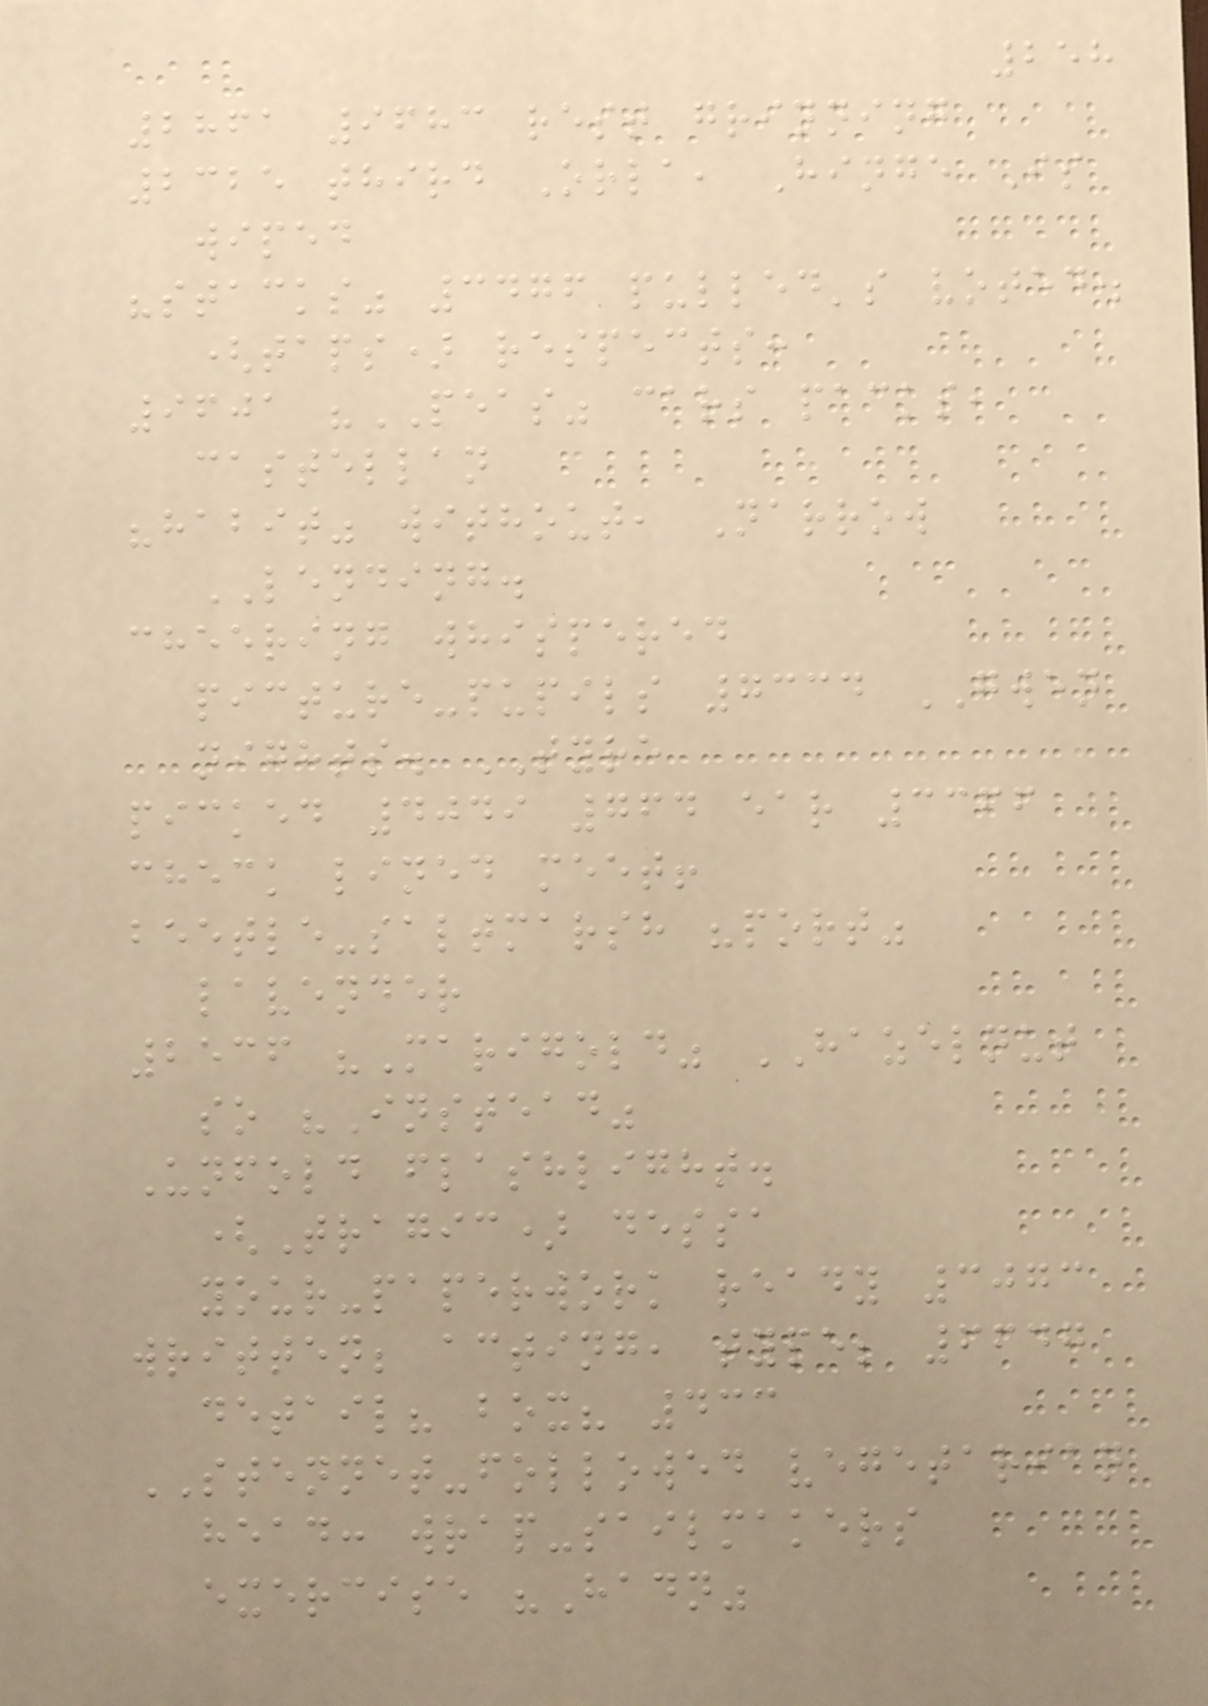258
2861 9683 rest grinning
2325 third Orla, Hinge Is
wiped
"stacks" 3476 pulled's voted.
(taps) respects:
9601 "PEAS" cars packs,
castellan
"habit" without, Narrow
LENDING.
cheering whispered
picture-pupils 7334 GWEN
nights. TYRE
picked 4049 764 ear 3366
check lined meet!
beetle-saltmarsh "port"
lavender
2536 "Marigold" HAZELNUT
so "Instead"
Unfold flashlight.
(Tragic) dessa
your-paperwork ready 3073
written; acting, type; 6647
detail? box? 433
STENNET-followed vegetarian
head: wrap-sailmakers
exercise "Hadn"
